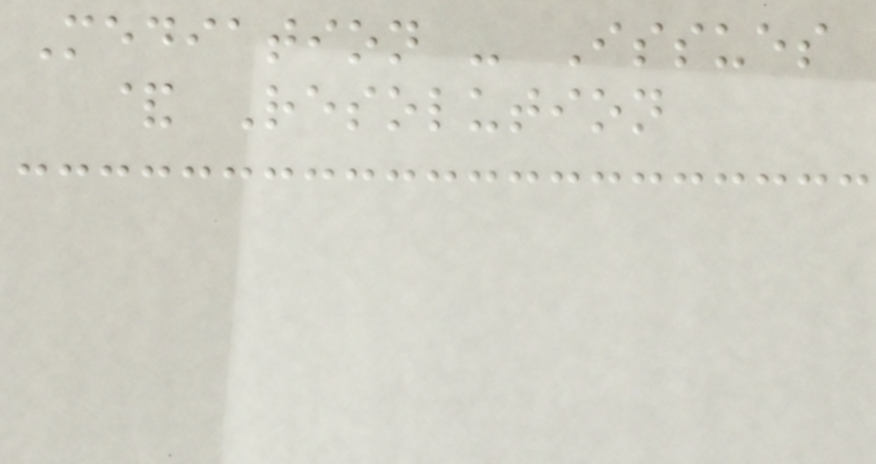Mediation - Issues
& Resolution
